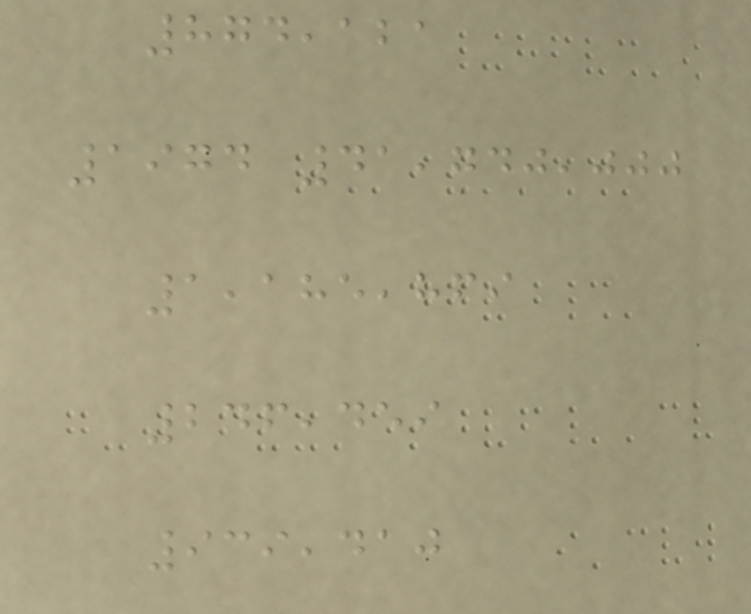874,121
1974 41,740,000
1,185,869
246,459
939,410
